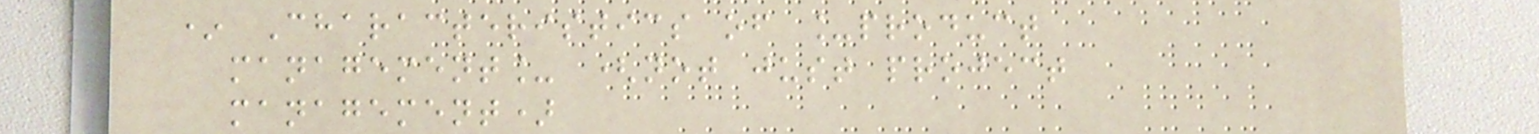* Characteristics of _product
management_ (not just project
management)
